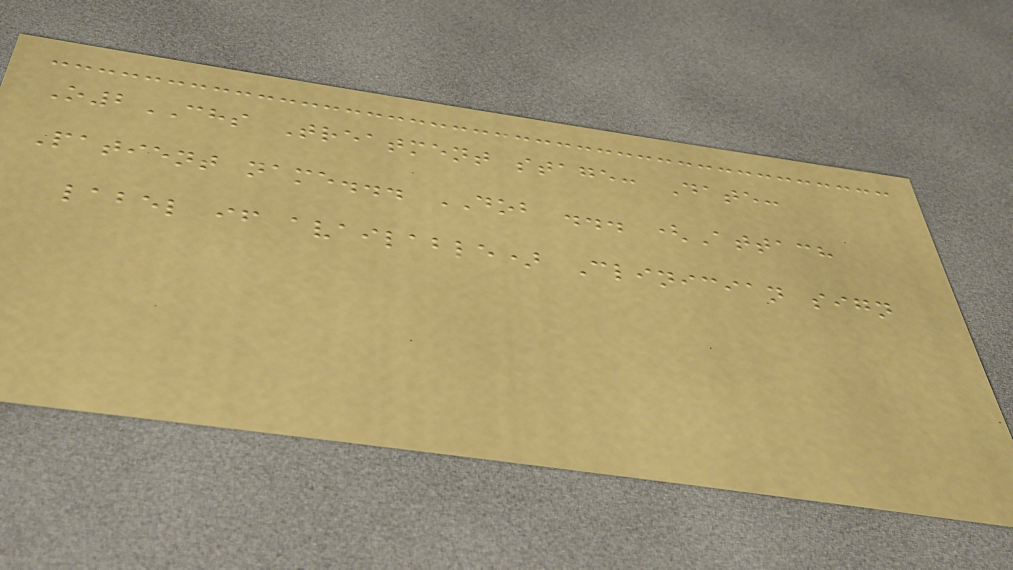O2CHS Treatment stage: Date:
Patient name... DOB ... (Attach
label if available) Clinician sign
